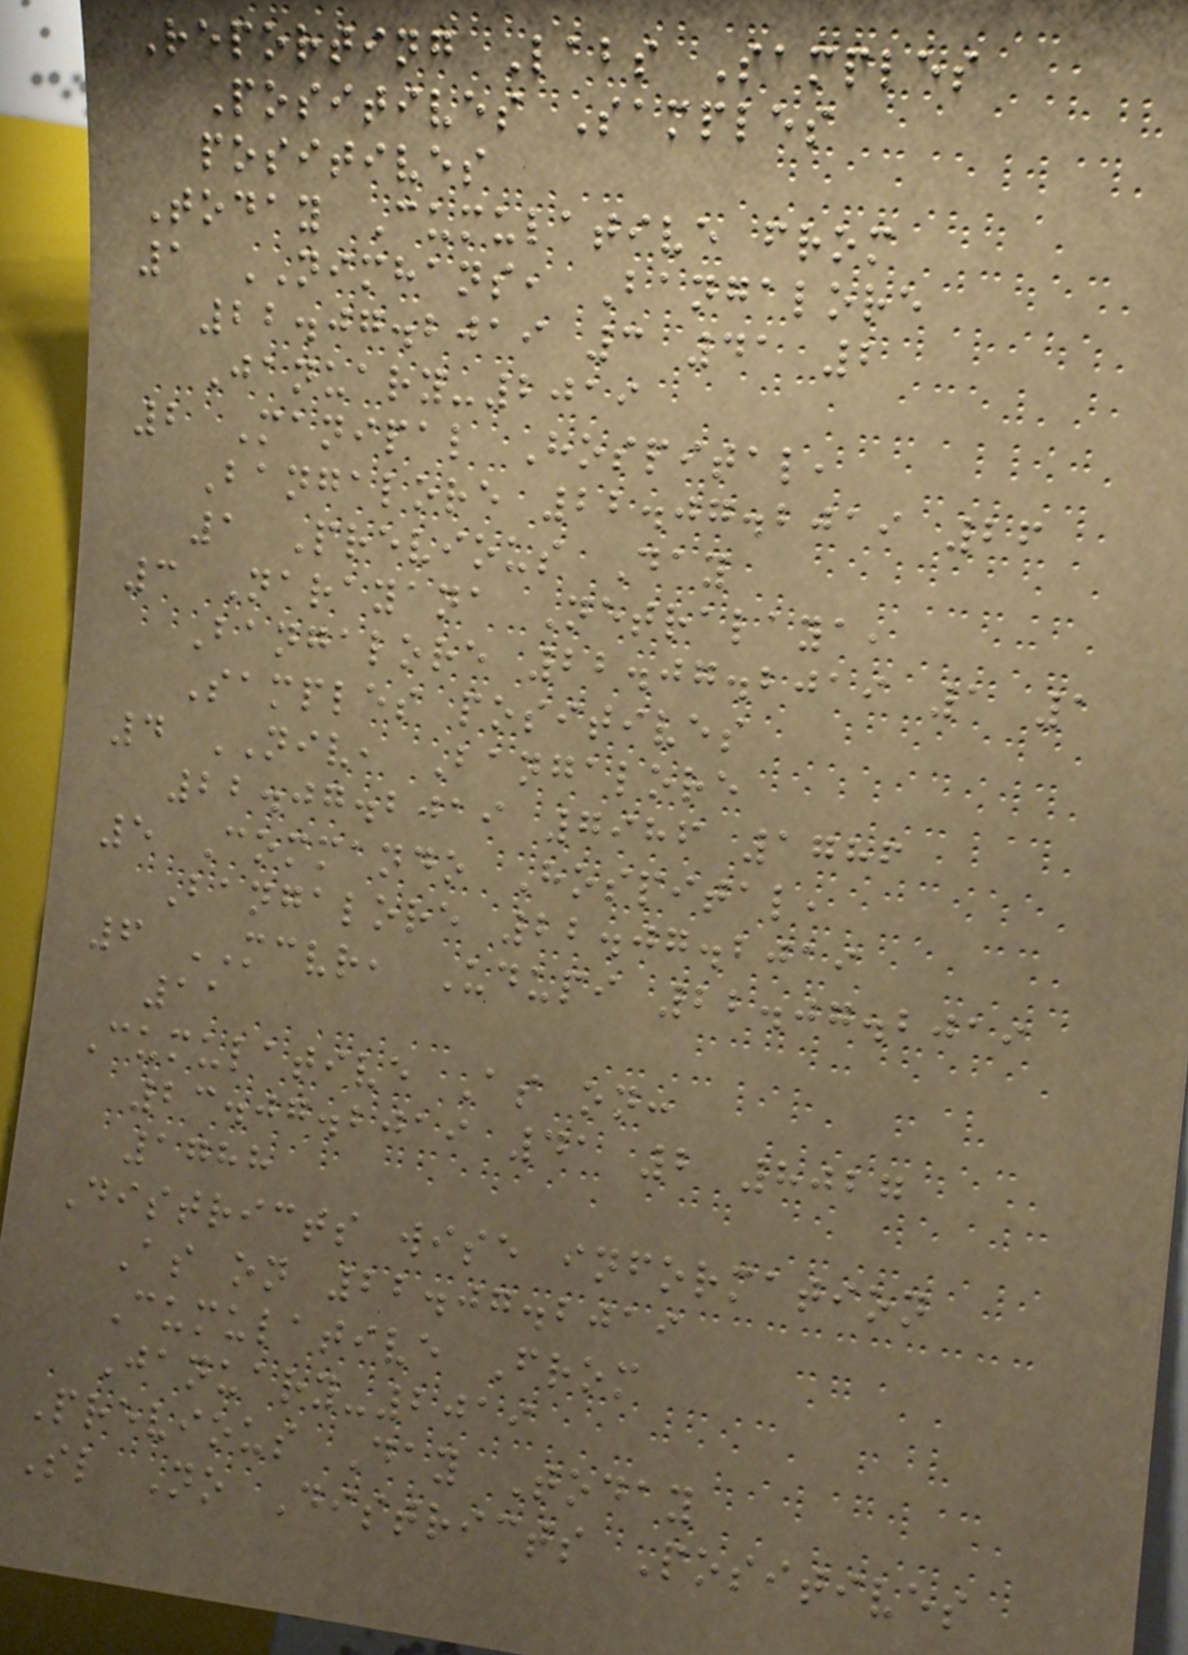Reporting Labs Samples
Positives Samples
positives
Today Cumulative from
1 NIMHANS, Bangalore
22.07.2019 3 41 2
January-2019
2 Manipal Hospital,
Bangalore 22.07.2019 26
1 Previous Day
3 Narayana Netralaya,
Bangalore 22.07.2019 1 1
Samples positives
4 NIV, Bangalore
22.07.2019 7986 1786
5 Commando Hospital,
Bangalore 22.07.2019
6 MCVR, Udupi 22.07.2019
11
Cumulative As on:
23.07.2019 41 2 8027
1788
Districts wise information
As on 22.07.2019
Cumulative From
January-2019
Previous Day Today
Sl No Districts Positives
